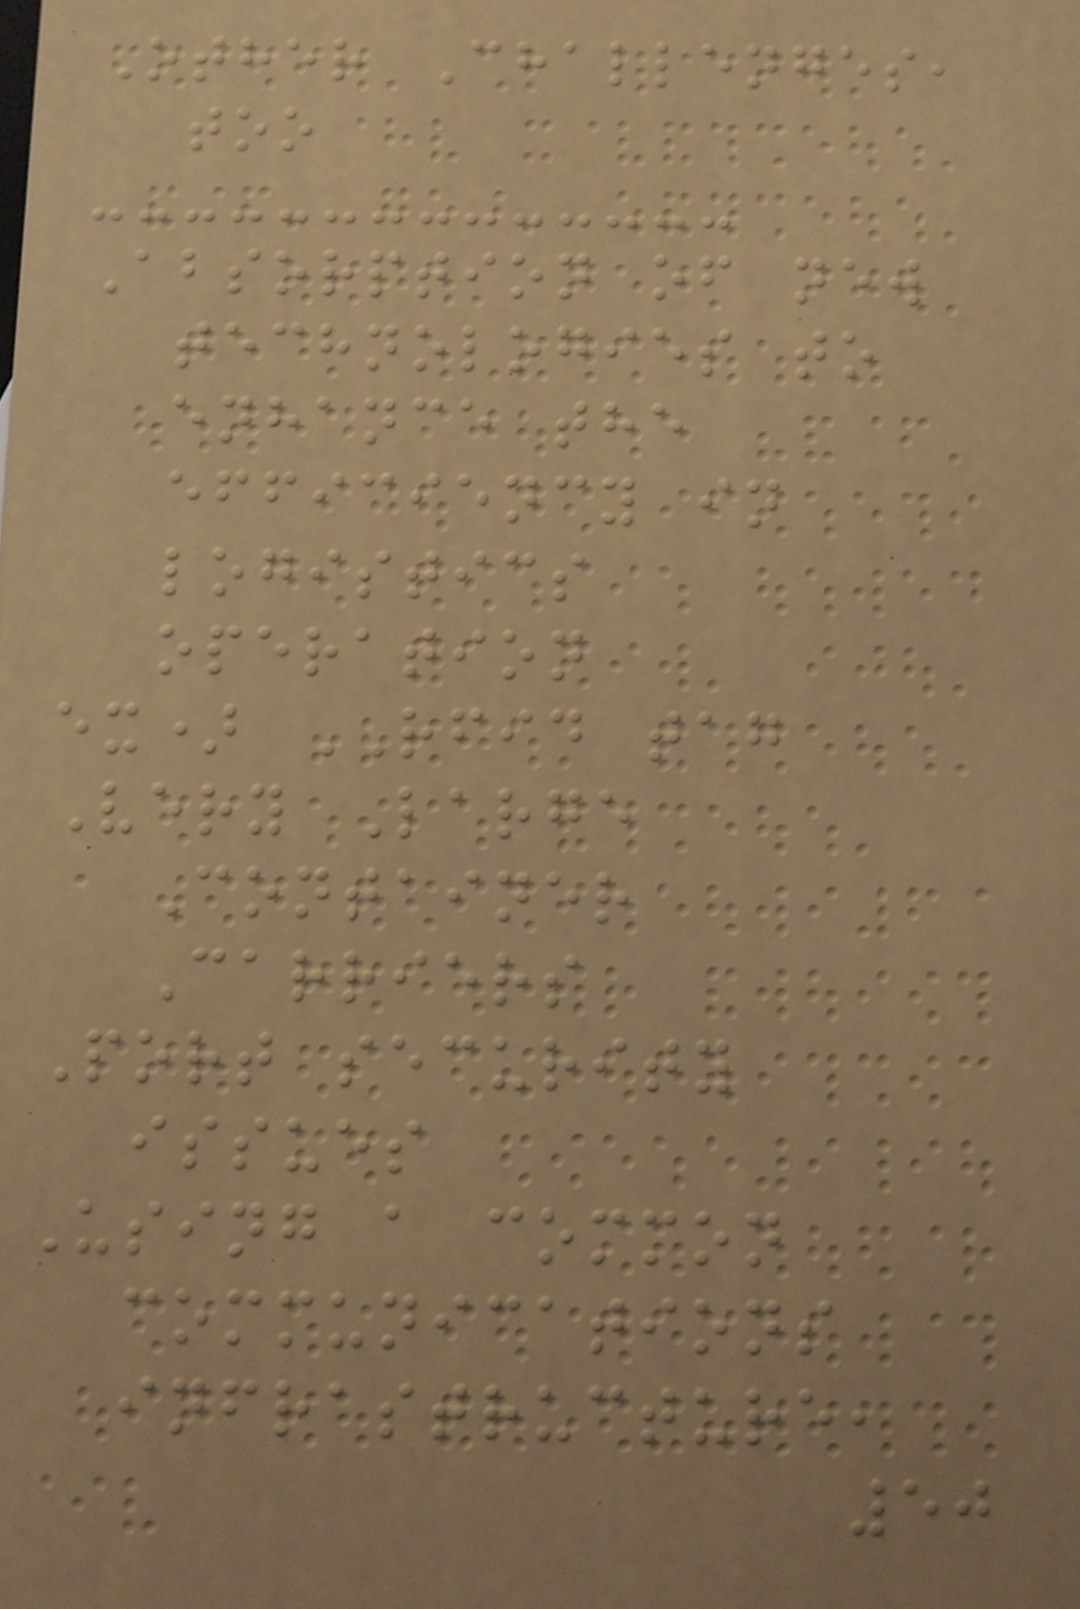Other Challenges,
too
Absorption of new
technologies to
enhance the
efficiency in
logistics
operation
ex) RFID tag
Very Large
Container
Carriers
Port security
issues
Using a common
communications
infrastructure,
50
